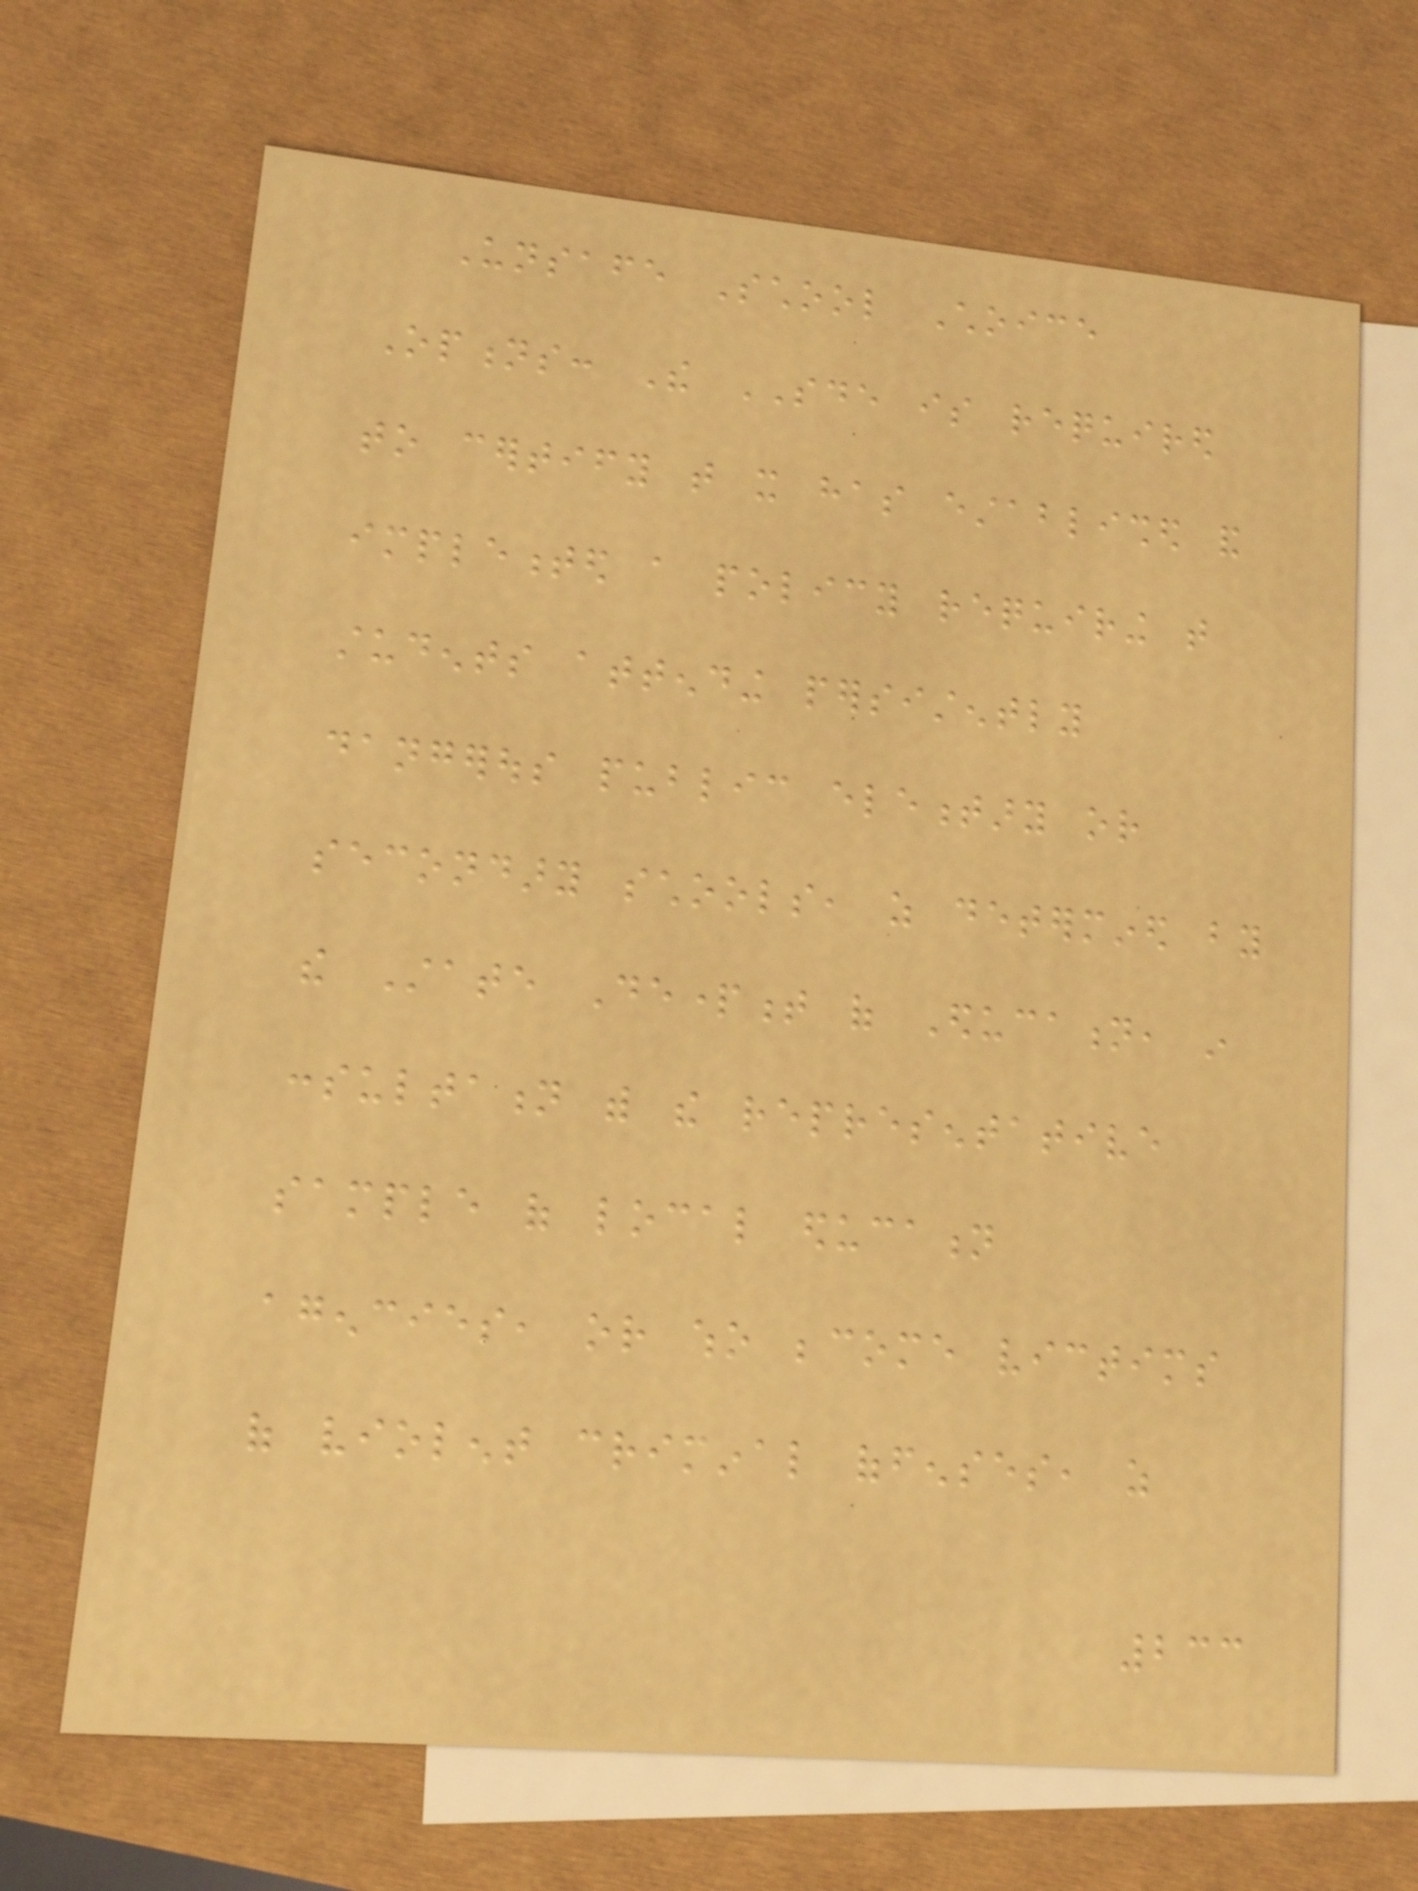Unsafe School Choice
Options: The SDE is required
to certify that it has established and
implemented a policy requiring that
students attending persistently
dangerous public elementary or
secondary schools, as determined by
the State Department of Education, in
consultation with the representative
sample of local education
agencies, or who become victims
of violent criminal offenses, as
233
